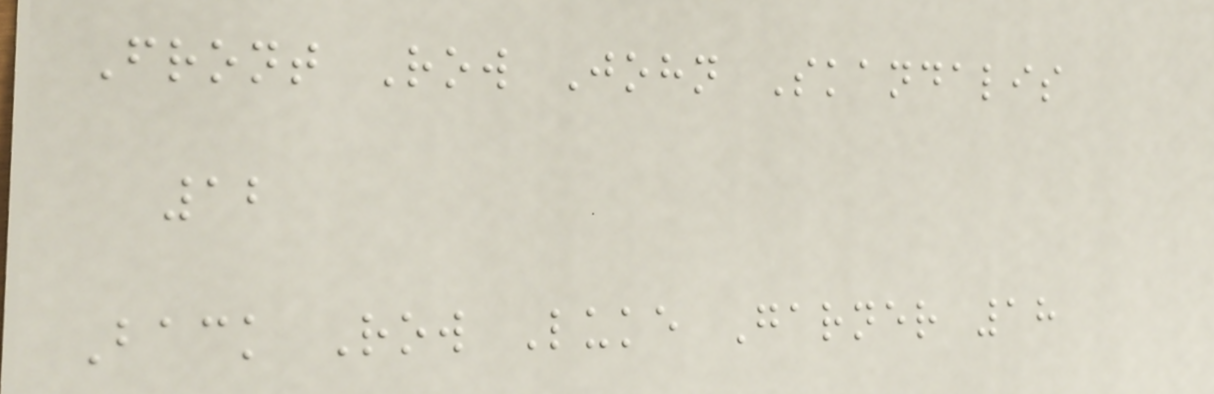Front Row John Skandalis
12
Back Row Luke Garner 18
